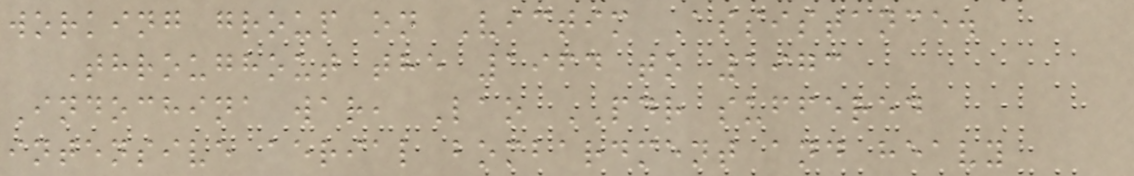working group on Victim Assistance.
Throughout the 1964 to 1973
Indochina war, Lao PDR suffered
intensive aerial bombardment and heavy
